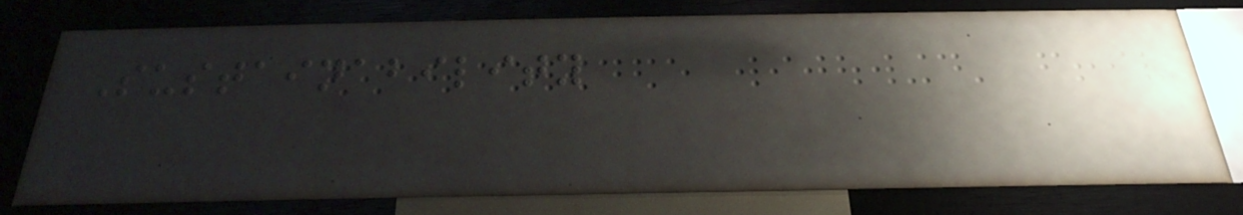Sustainability
